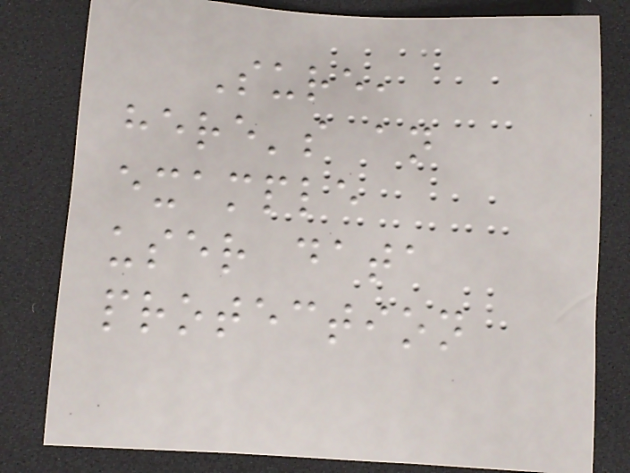Sure,
here's an
example
user data
protection
